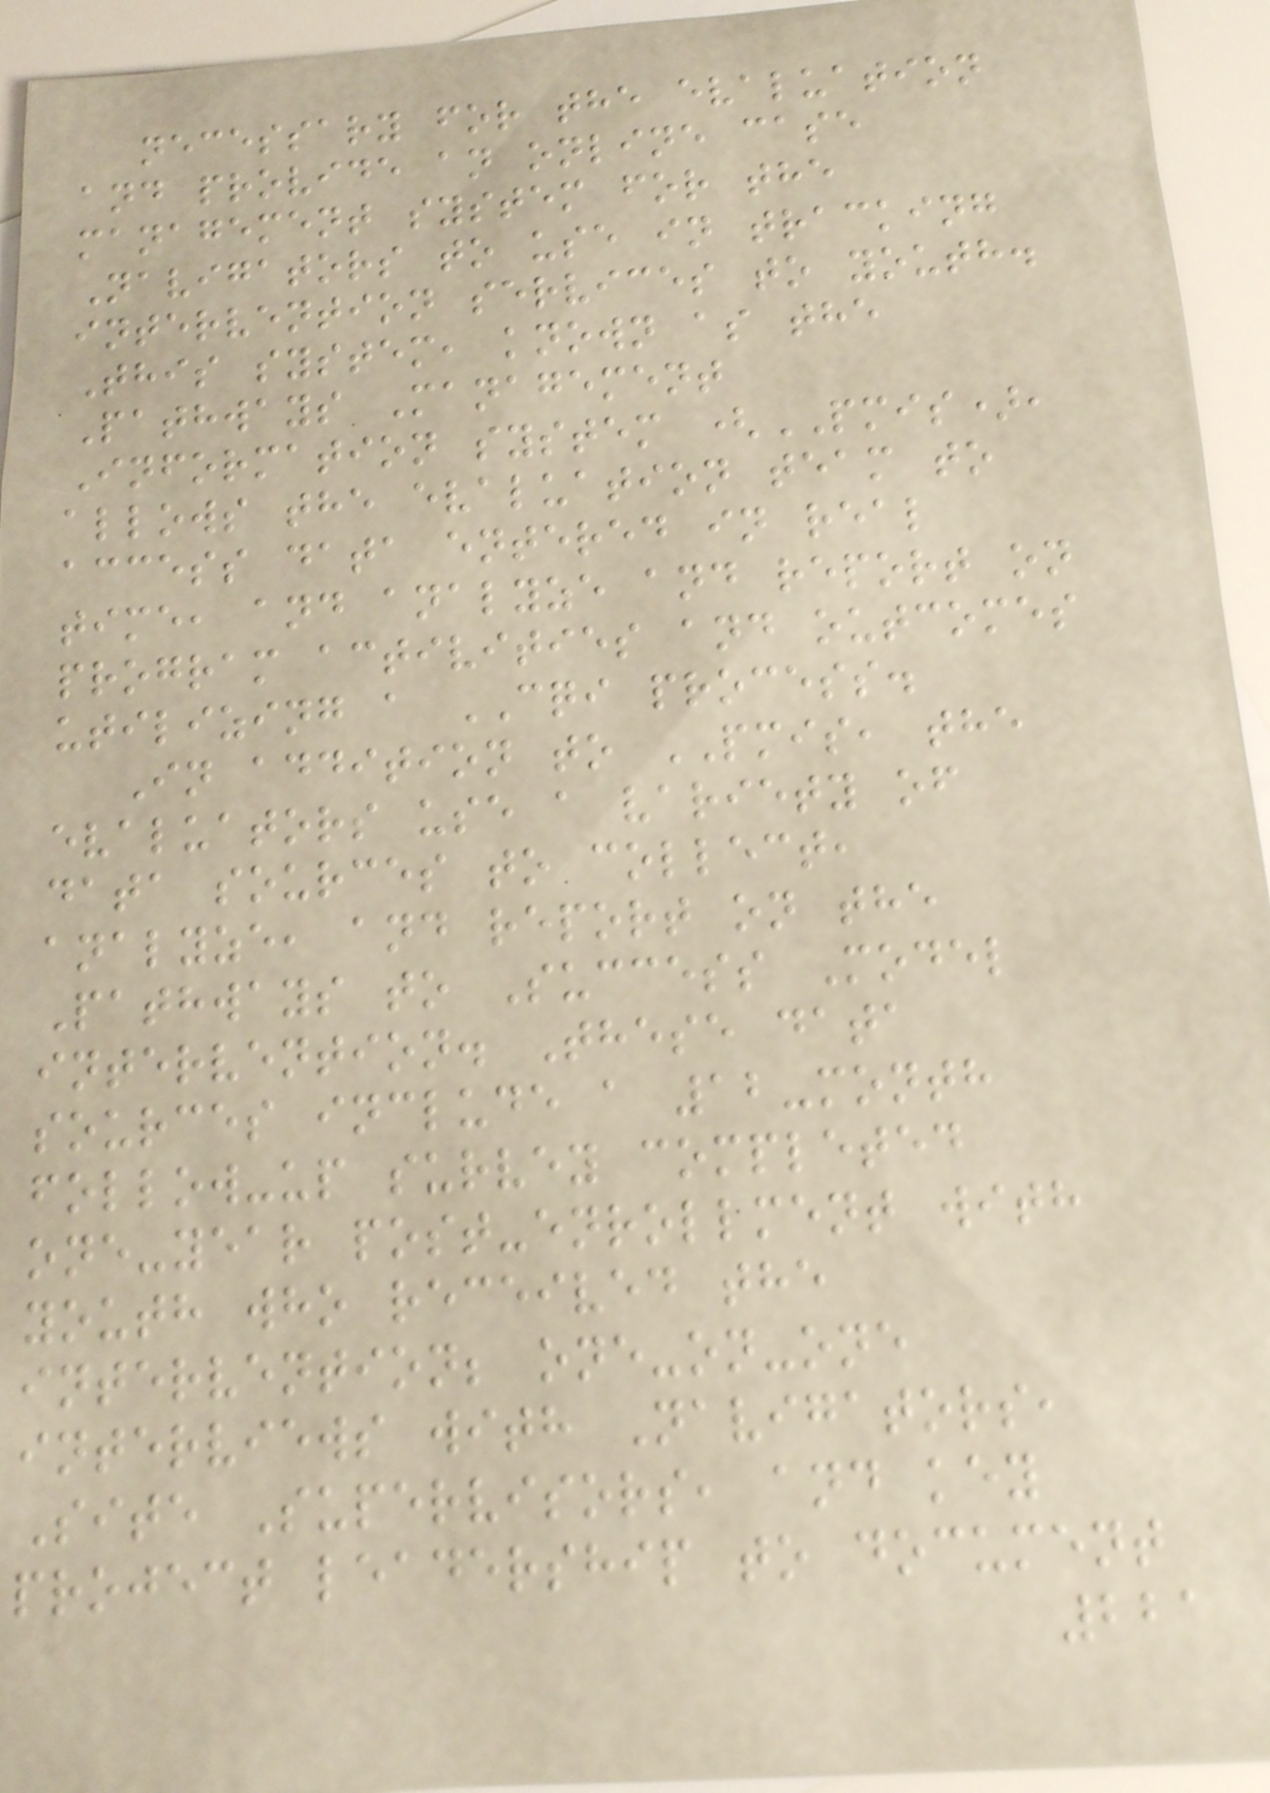necessary for the evaluation
and provide an online case
management system for the
Navigators to use in tracking
intervention services to youth.
This system, known as the
Pathways Management
Information system (PMIS),
allows the evaluation team to
access data entered in real
time, and analyze and report on
program activities and outcomes
utilizing a CQI process.
In addition to PMIS, the
evaluators use a variety of
data sources to collect,
analyze, and report on the
Pathways to Success Model
intervention. These data
sources include a 12-month
follow-up survey completed
one-year post-enrollment with
youth who received the
intervention; one-on-one
interviews with Navigators,
Site Supervisors, and key
project leadership to document
221
